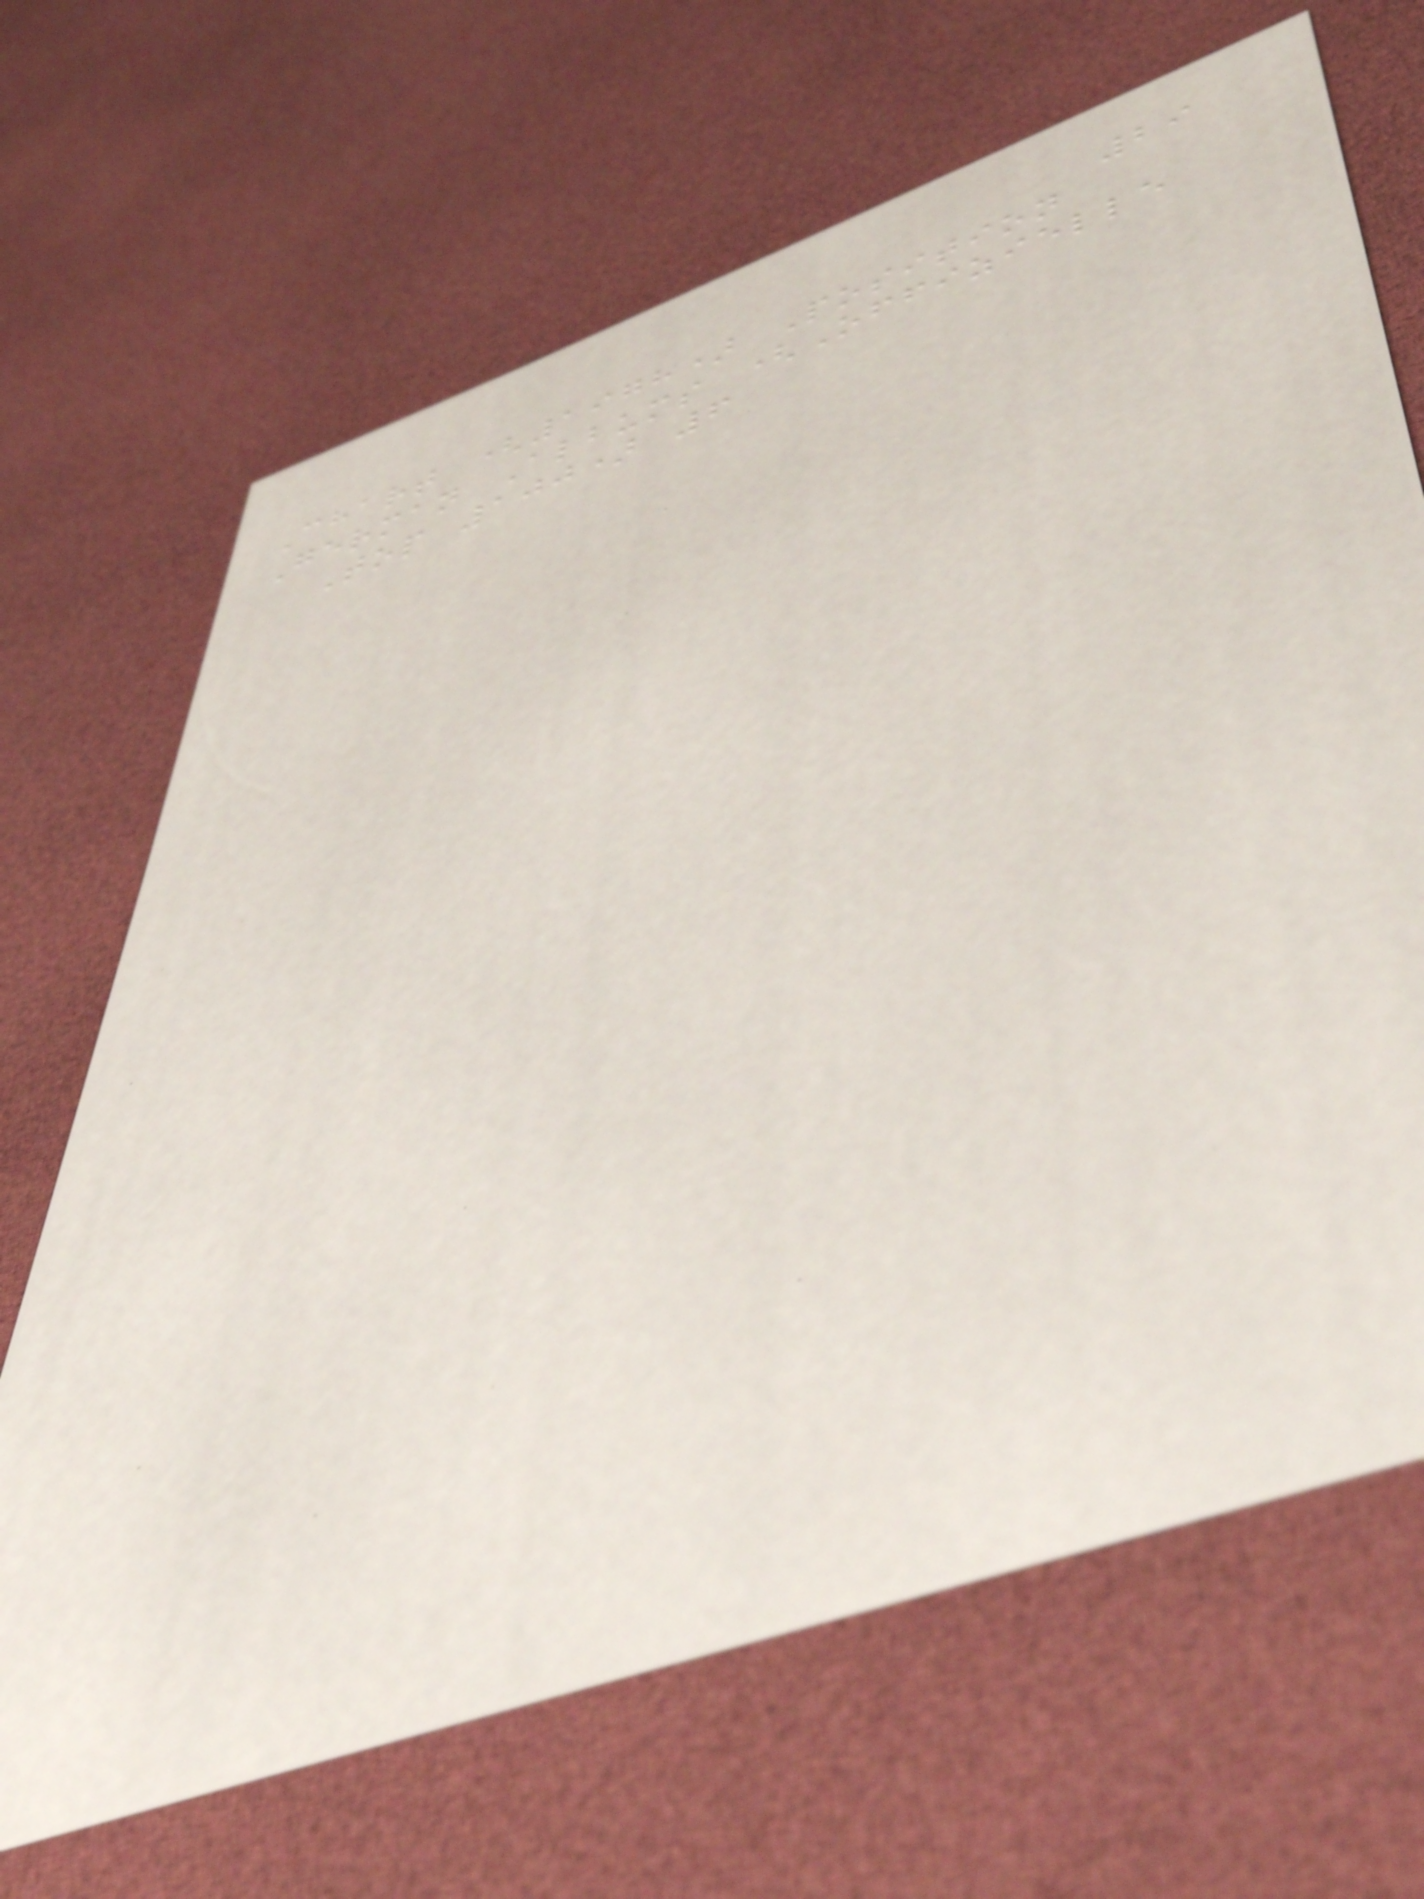29
Chart (1978) Position
German Albums (Offizielle
Top 100) 6
